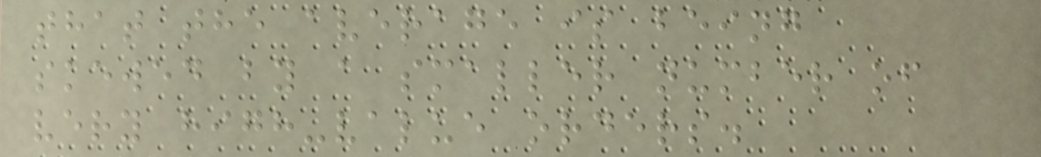that the average is being
skewed by a smaller number of
very high-value orders.
